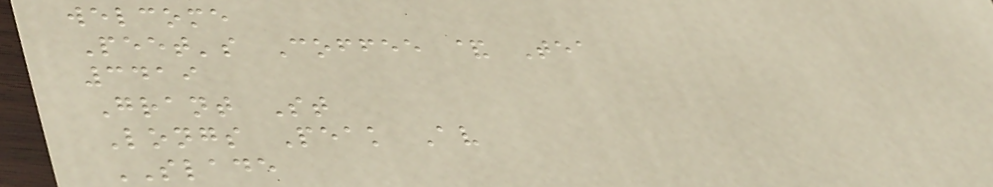welcome
Peet's Coffee & Tea
3419
Grant St
Longs Peak Av
SLADE
